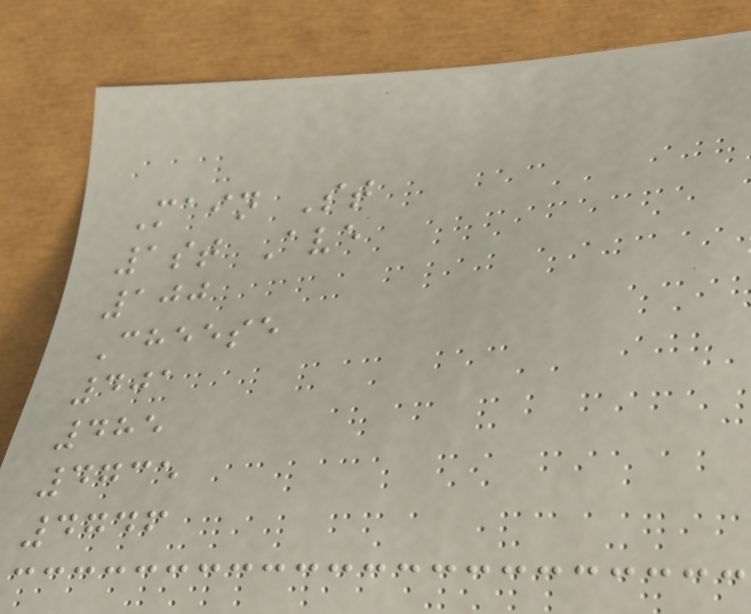Main St
1st Ave
100
Cheese
401
485
4735
4746
